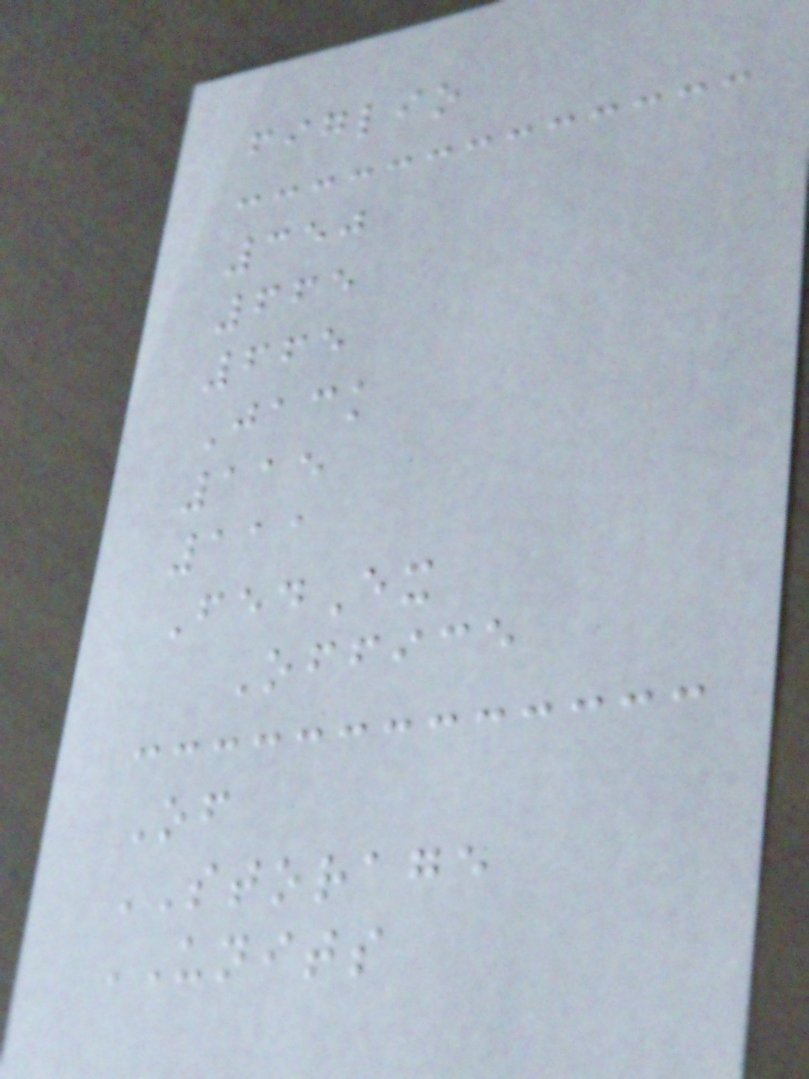figlio
350
665
665
Jack
115
111
FedEx
Office
Of
STORAGE
UNITS
